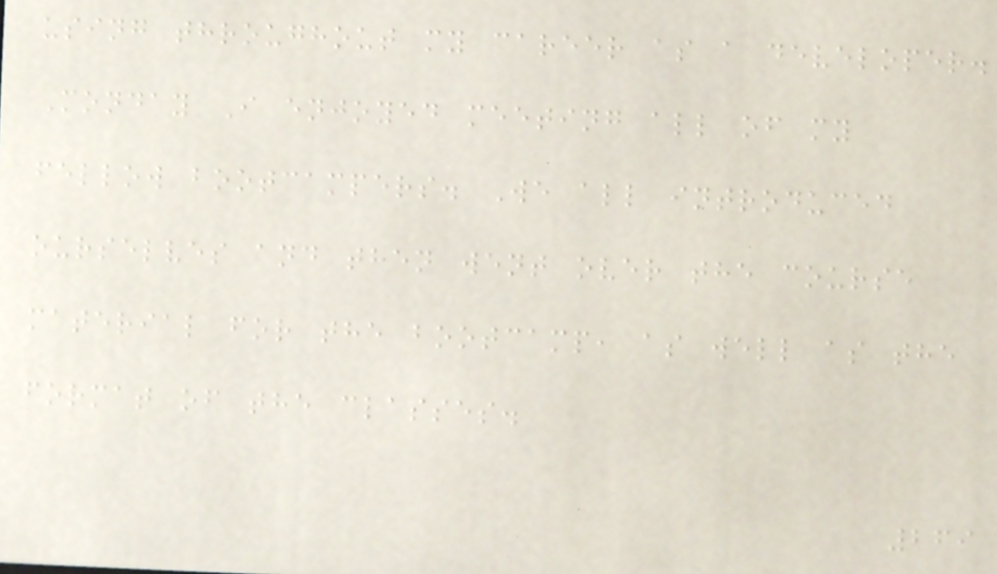using throughout my career as a developer.
Monday I enjoyed meeting all of my
fellow bootcampers. We all introduced
ourselves and then went over the course
material for the bootcamp, as well as the
format of the classes.
269
